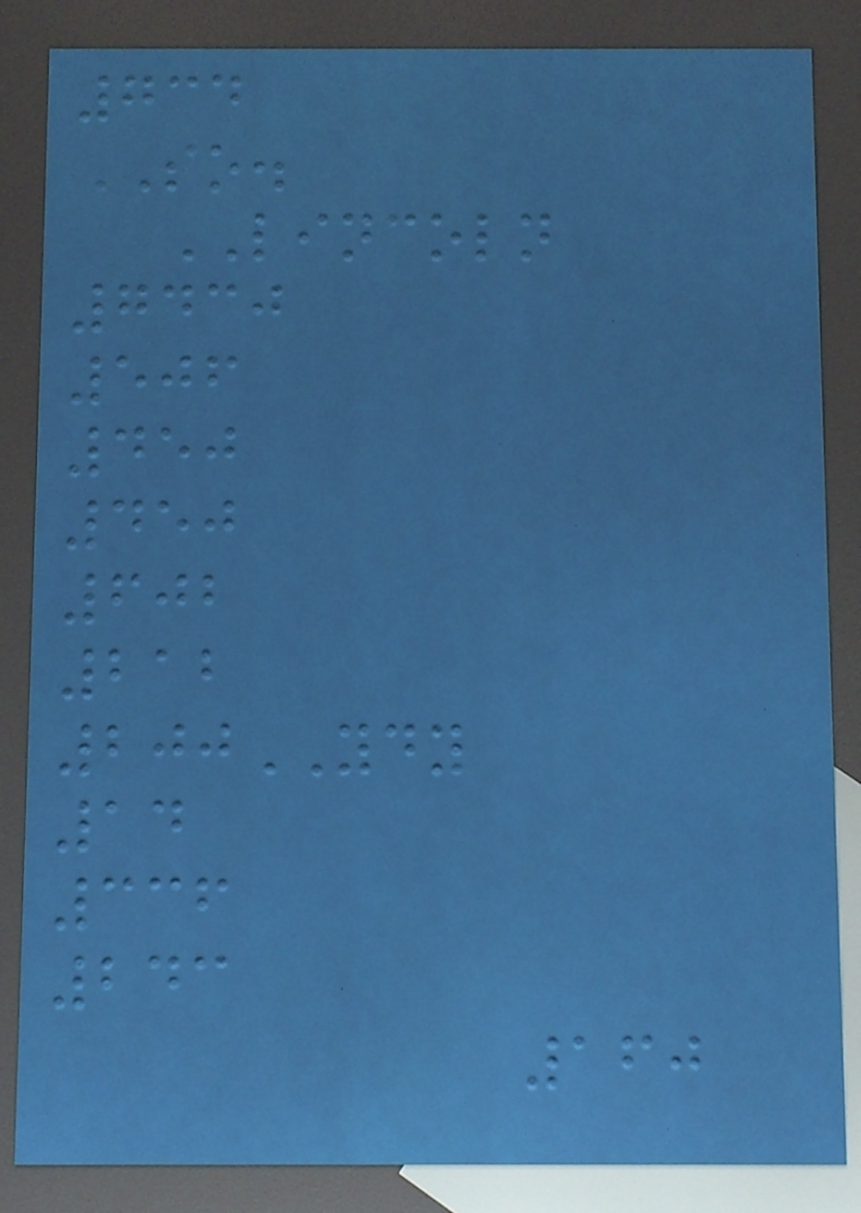734
SO.
LINCOLN
7430
506
450
450
602
212
200YDY
14
336
243
160
